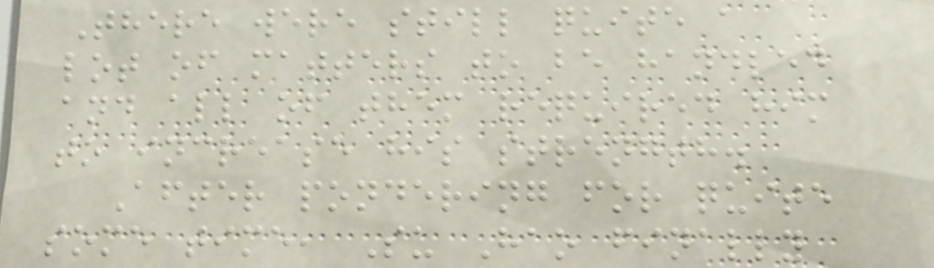There were still quite a
lot of matters to be handled
and all of them required him
to increase his strength.
After pondering for quite
some time, Su Hao finally
